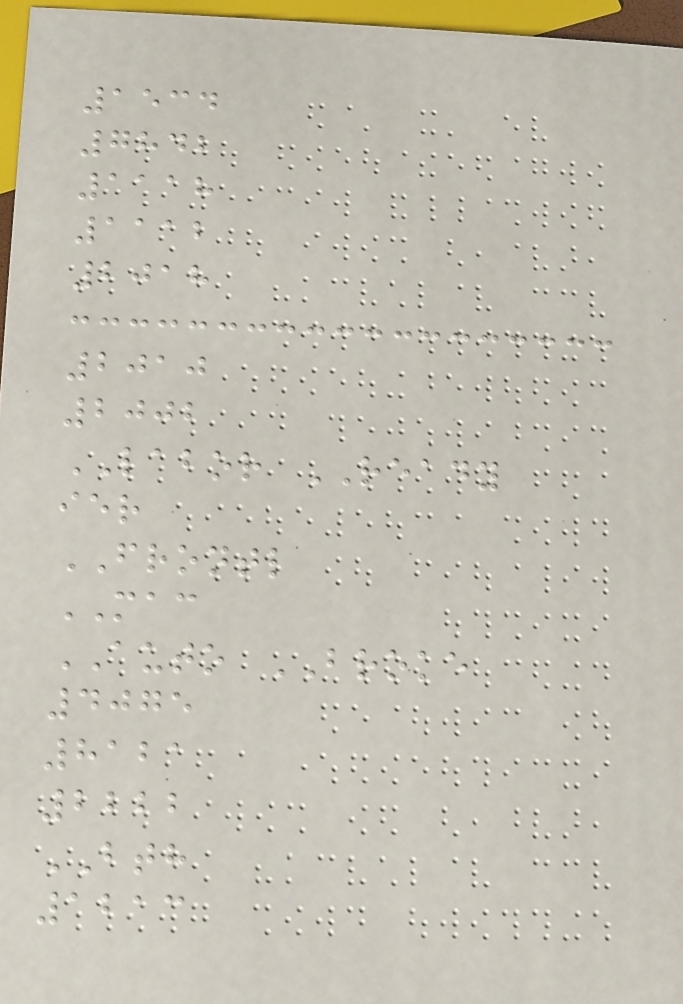1534
7842
1118
1112
2018
2010
2002
LABOR READY
ier
FRONTL
MAC
AUTO BROKE
4075
8121
2222
BTH
1213
